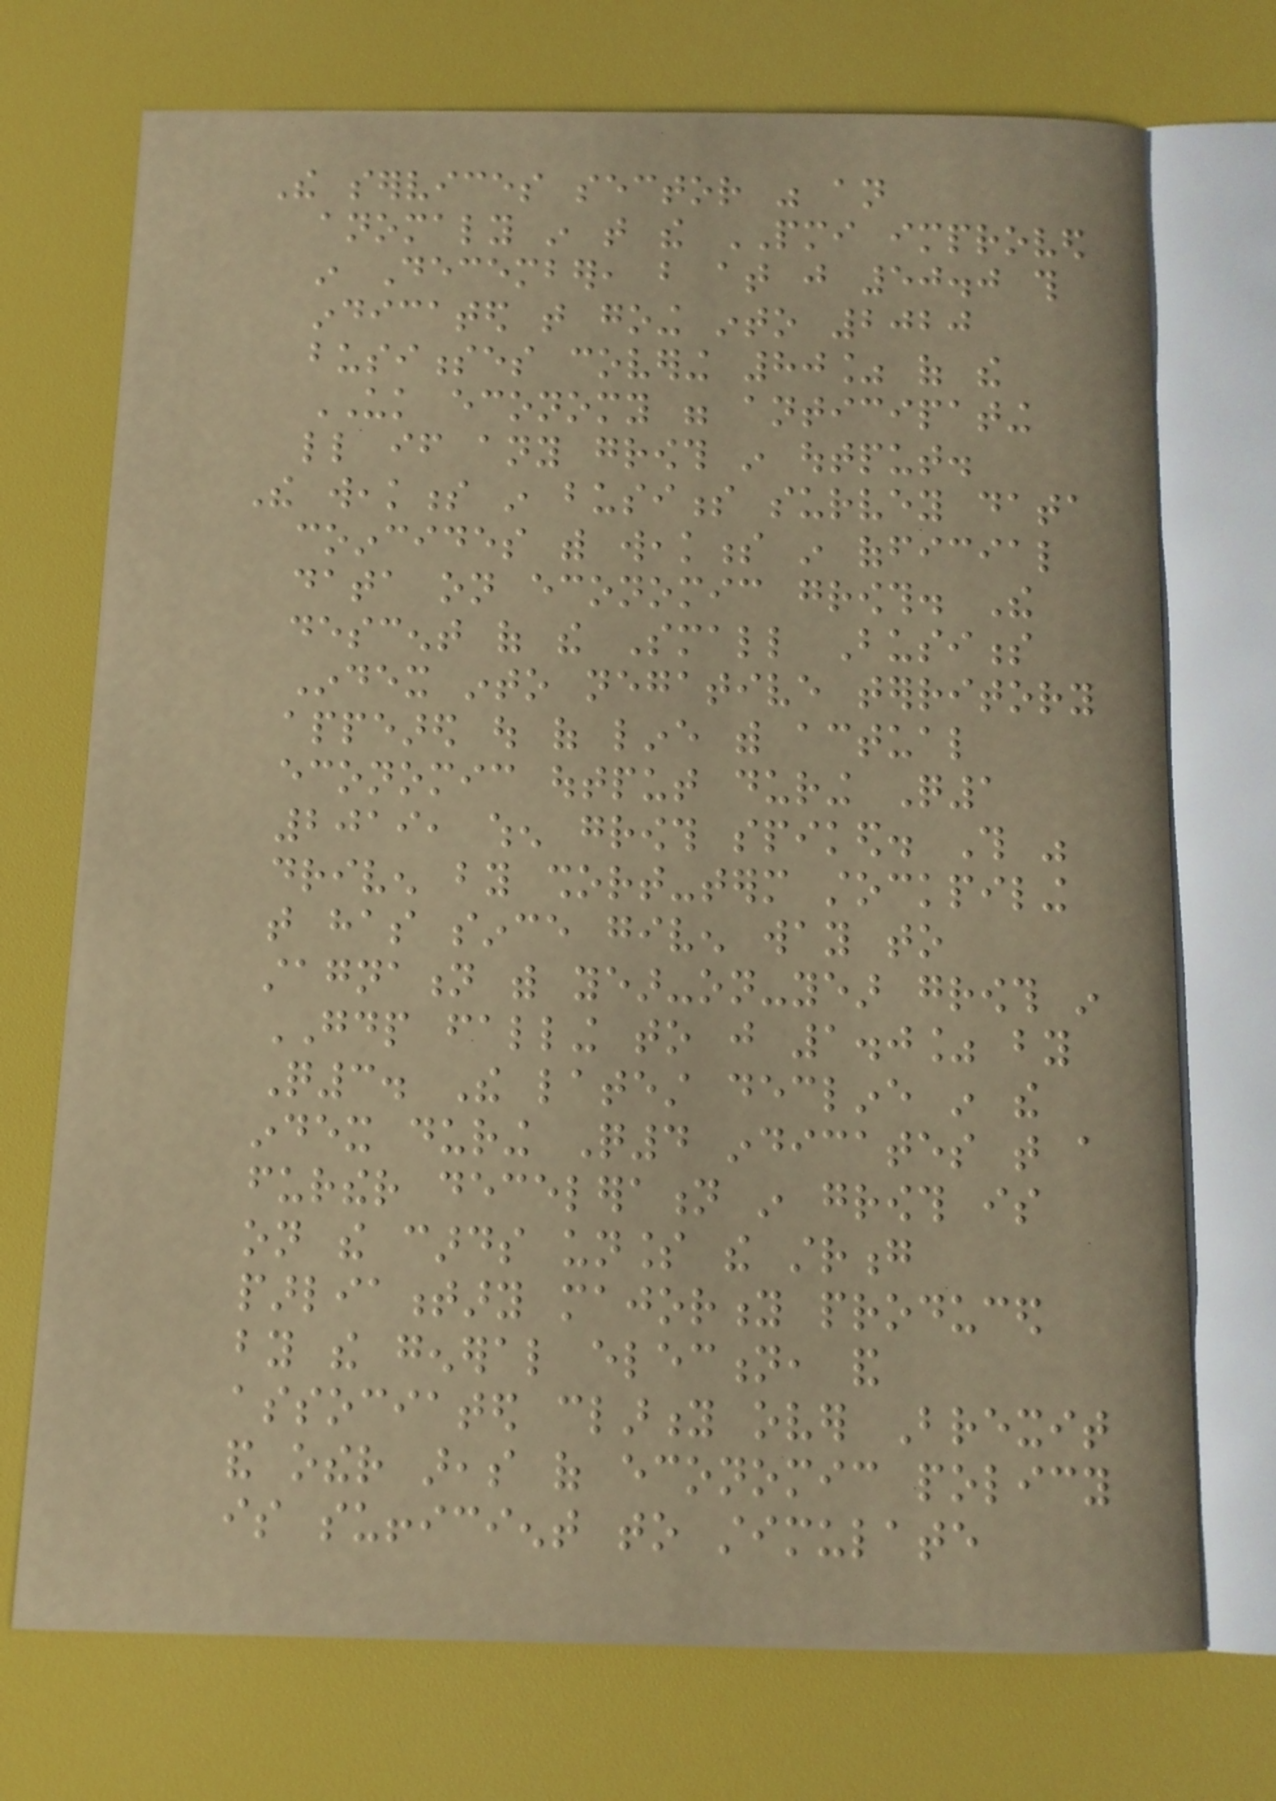The services sector was an
anomaly in that the PMI improved
in December, but at just 50.0 this
indicated that going into 2020
businesses covering 80% of the
UK economy were anticipating
little if any growth in output.
The weakness in business survey data
coincides with weakness in official
data on economic growth. The
descent of the Small Business
Index into negative territory
appeared out of line with actual
economic output during Q1
2019, when growth spiked. This was
driven by short-term stockpiling
that has since given way to
stagnation with year-on-year growth in
GDP falling to just 1.0% by
Q3. The latest decline in the
index during Q4 indicates that a
further deceleration in growth is
on the cards unless the strong
parliamentary majority produced
by the general election, and
associated clarity over Brexit
and other areas of economic policy
is sufficient to stimulate
